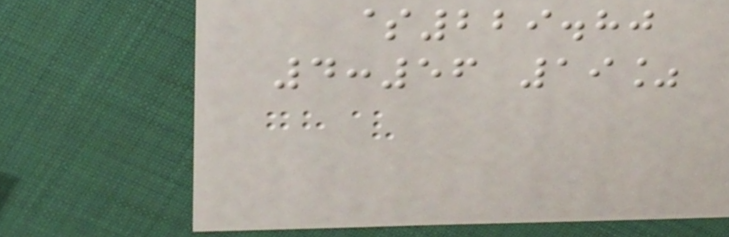$229.80
4:56 19%
